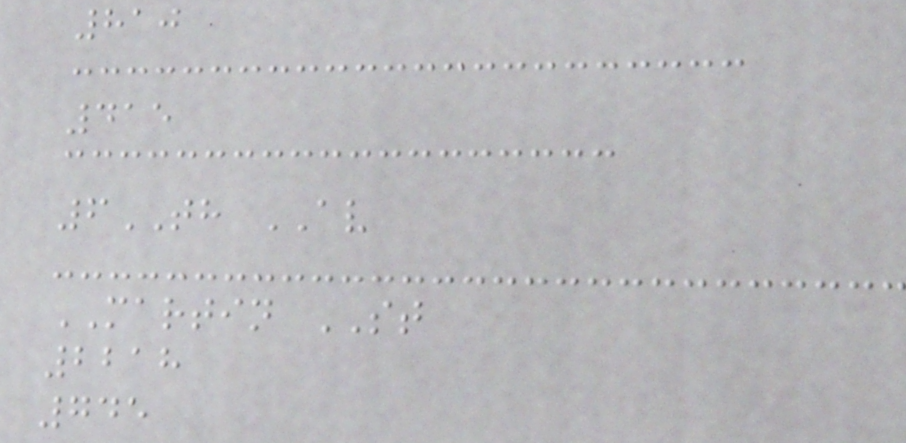810
415
6TH AV
MARTIN ST
2218
745
